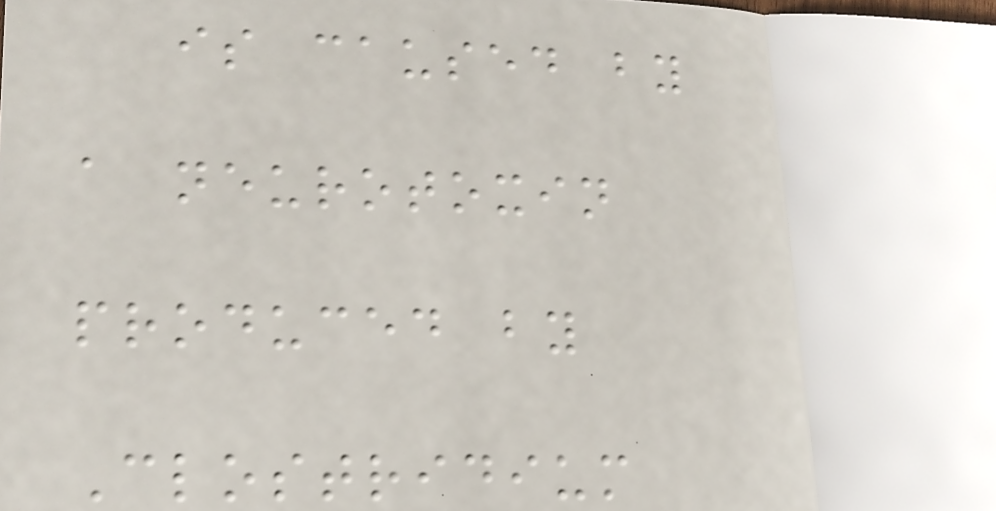is caused by
a neurotoxin
produced by
Clostridium
